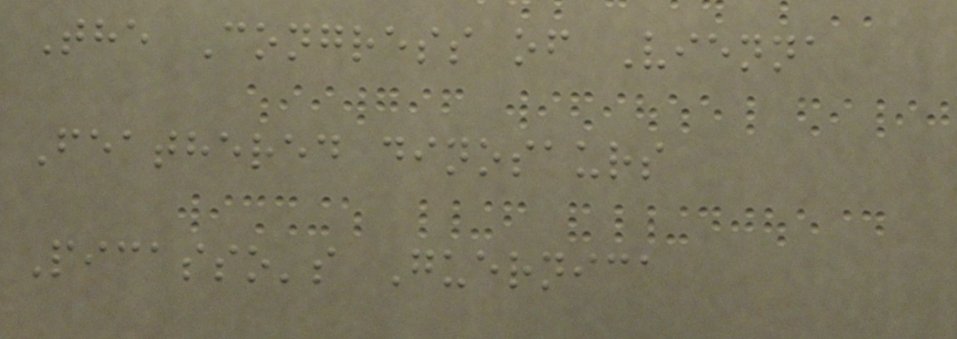The Congress of Vienna
Feathered dinosaurs
Picasso's Guernica
